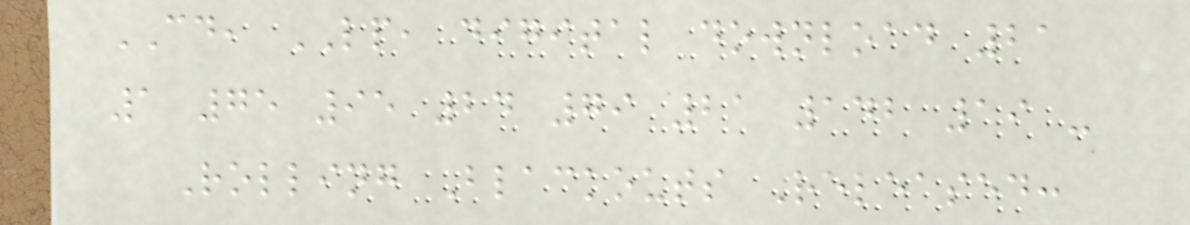CD, LP, digital download 21
1 75 95 24 79 21 142 19 -
Rolling Blackouts Released:
